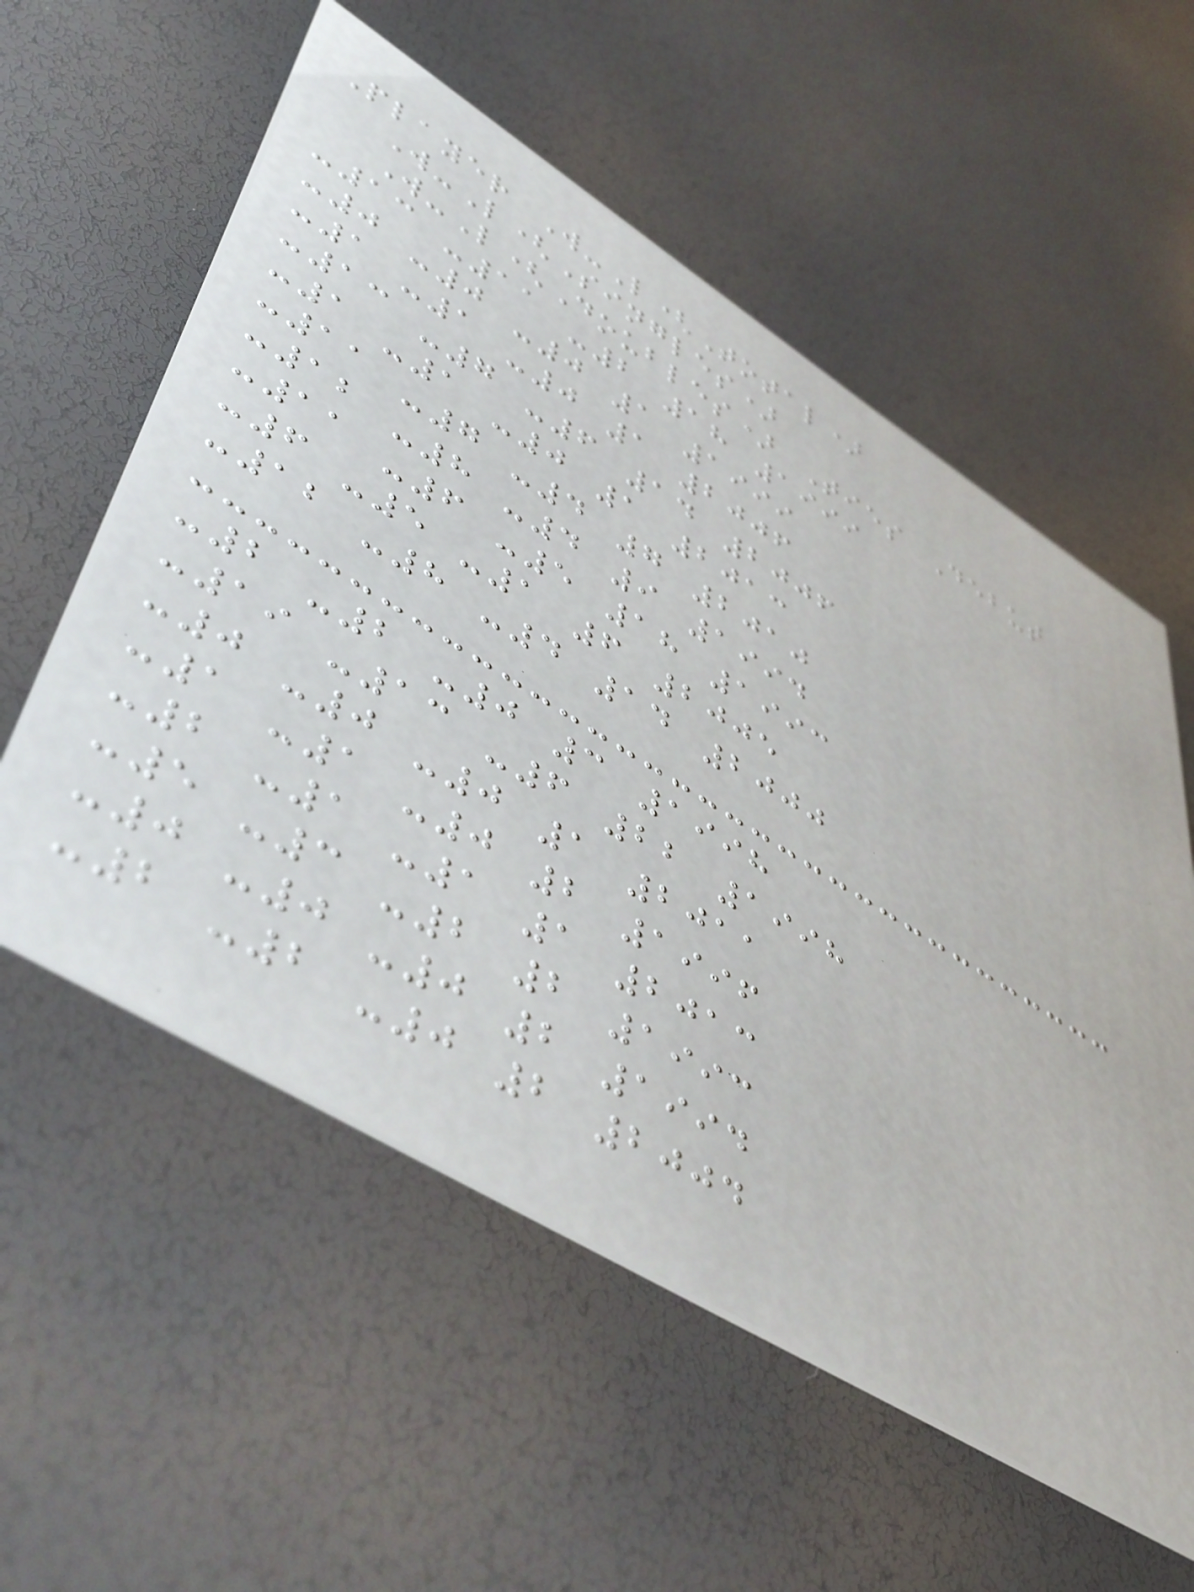Player W-L(Total)
W-L(Singles)
W-L(Doubles) Ties Debut
-13 -11 -2 18 1999
-0 -0 -0 1 1999
-1 -1 -0 1 2006
-13 -7 -6 14 2006
-1 -1 -0 1 2013
-11 -7 -4 7 2010
-12 -8 -4 9 1994
-11 -6 -5 18 1993
-6 -5 -1 6 2005
-12 -8 -4 14 2000
-2 -2 -0 3 1998
-19 -13 -6 22 1998
-0 -0 -0 1 2011
-1 -1 -0 2 1996
-2 -1 -1 1 2013
-5 -3 -2 2 1993
-0 -0 -0 2 1994
-2 -2 -0 2 2004
